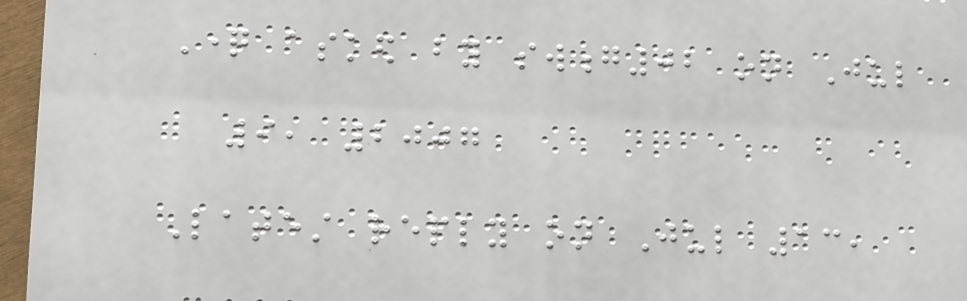Question asked by swong02 on Jul
9, 2007
Latest reply on Jul 13,
